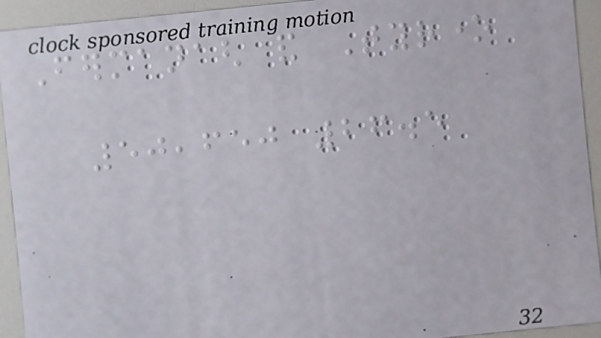Fermanagh and Tyrone
50,650 26.5
